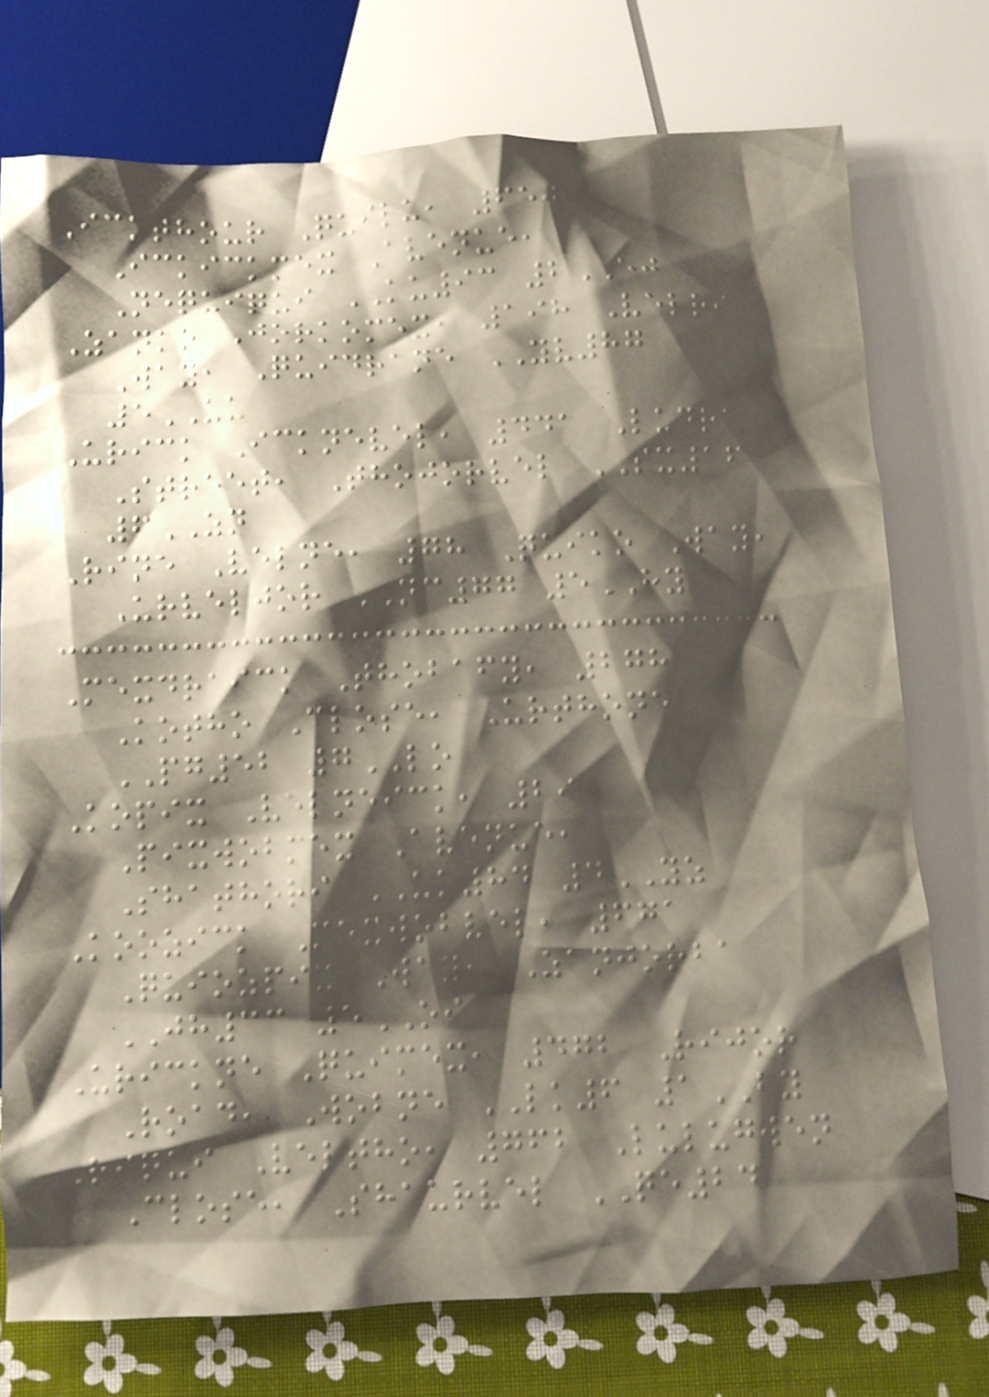Ickthour Quilu, 650
Ickickmex Avenue,
Nequiqui KU93 2EJ
Zanko Jorkomex, 198 Velri
Way, Quidrane YV87
5UU
Urick Icknevel, 441 Ludra
Street, Thojorvel SX16
6ZN
Rine Velne, 78 Quiko Way,
Urveljor NC77 5HY
Mexdraick Thobafy, 278
Kotho Close, Urthone
PG52 7LO
Kopix Velneick, 29
Pixwobmex Avenue,
Shathori UK84 4YZ
Koozick Mexwobvel, 671
Quiozpix Way, Zanjorba
JH33 5OI
Urickne Quimex, 472 Rijor
Road, Wobne LK6 1BY
Riqui Veltho, 762 Lulugwen
Close, Shaurvel QE24
